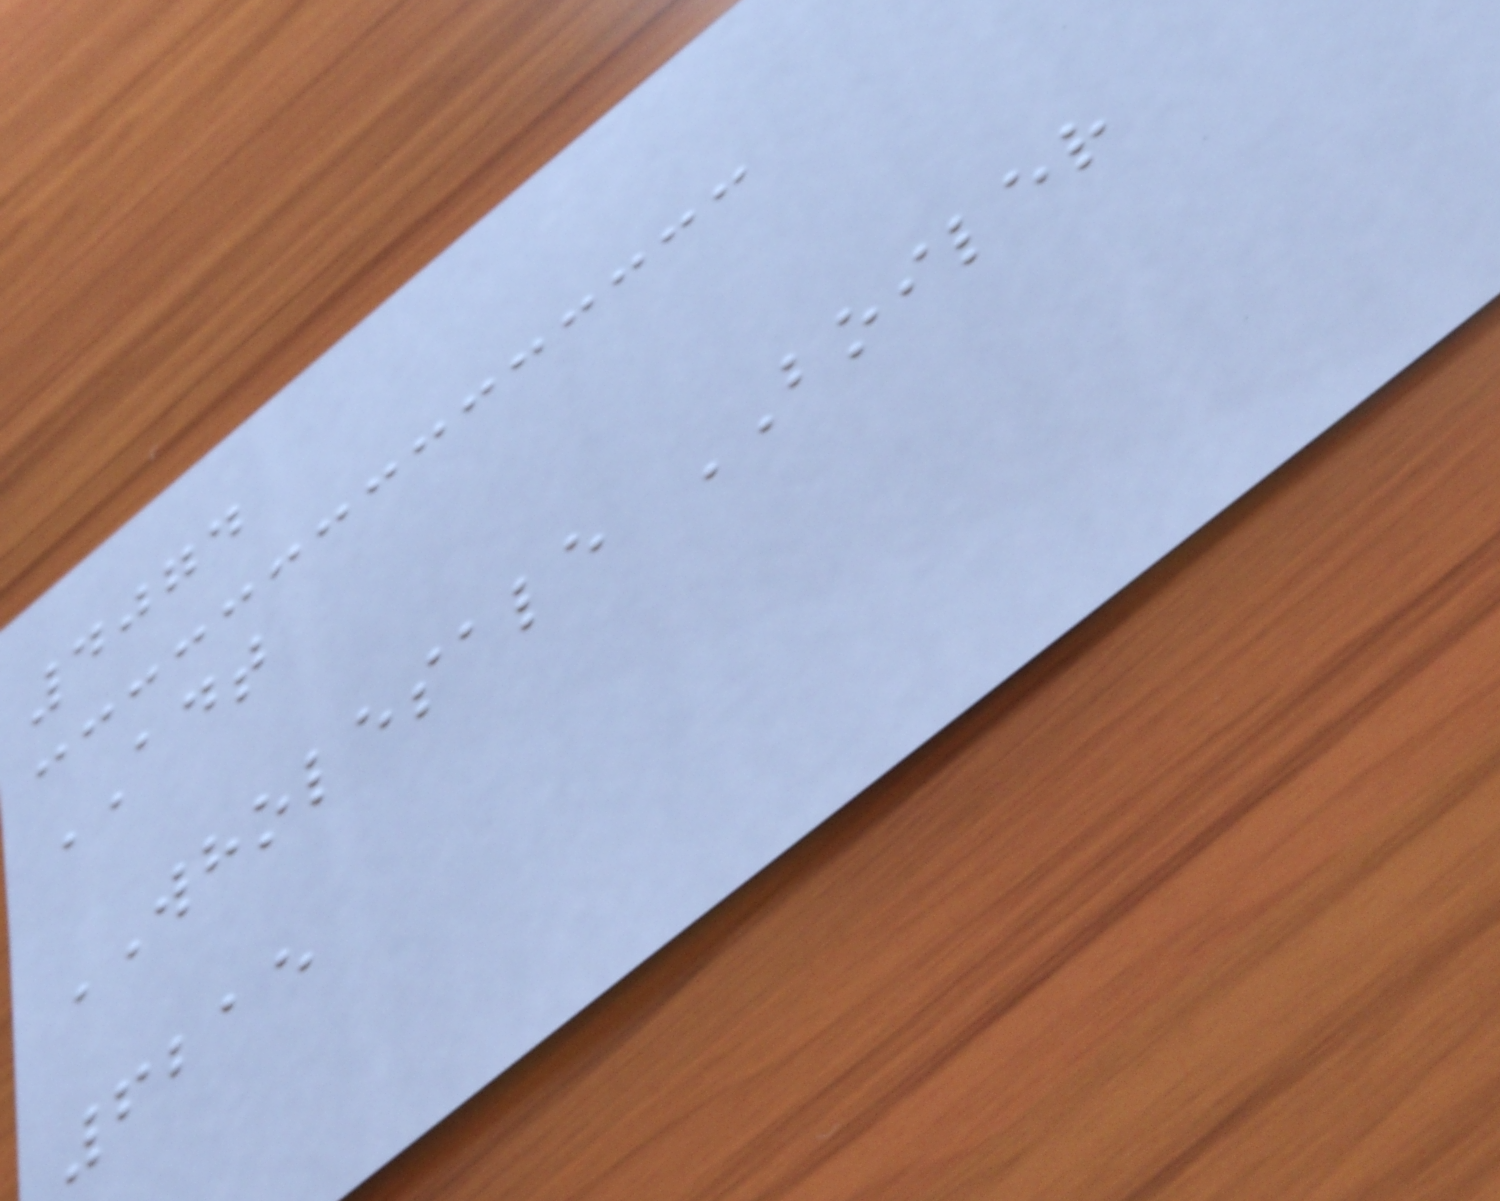4074
ADT
WHOLESALE BOILER
6215
